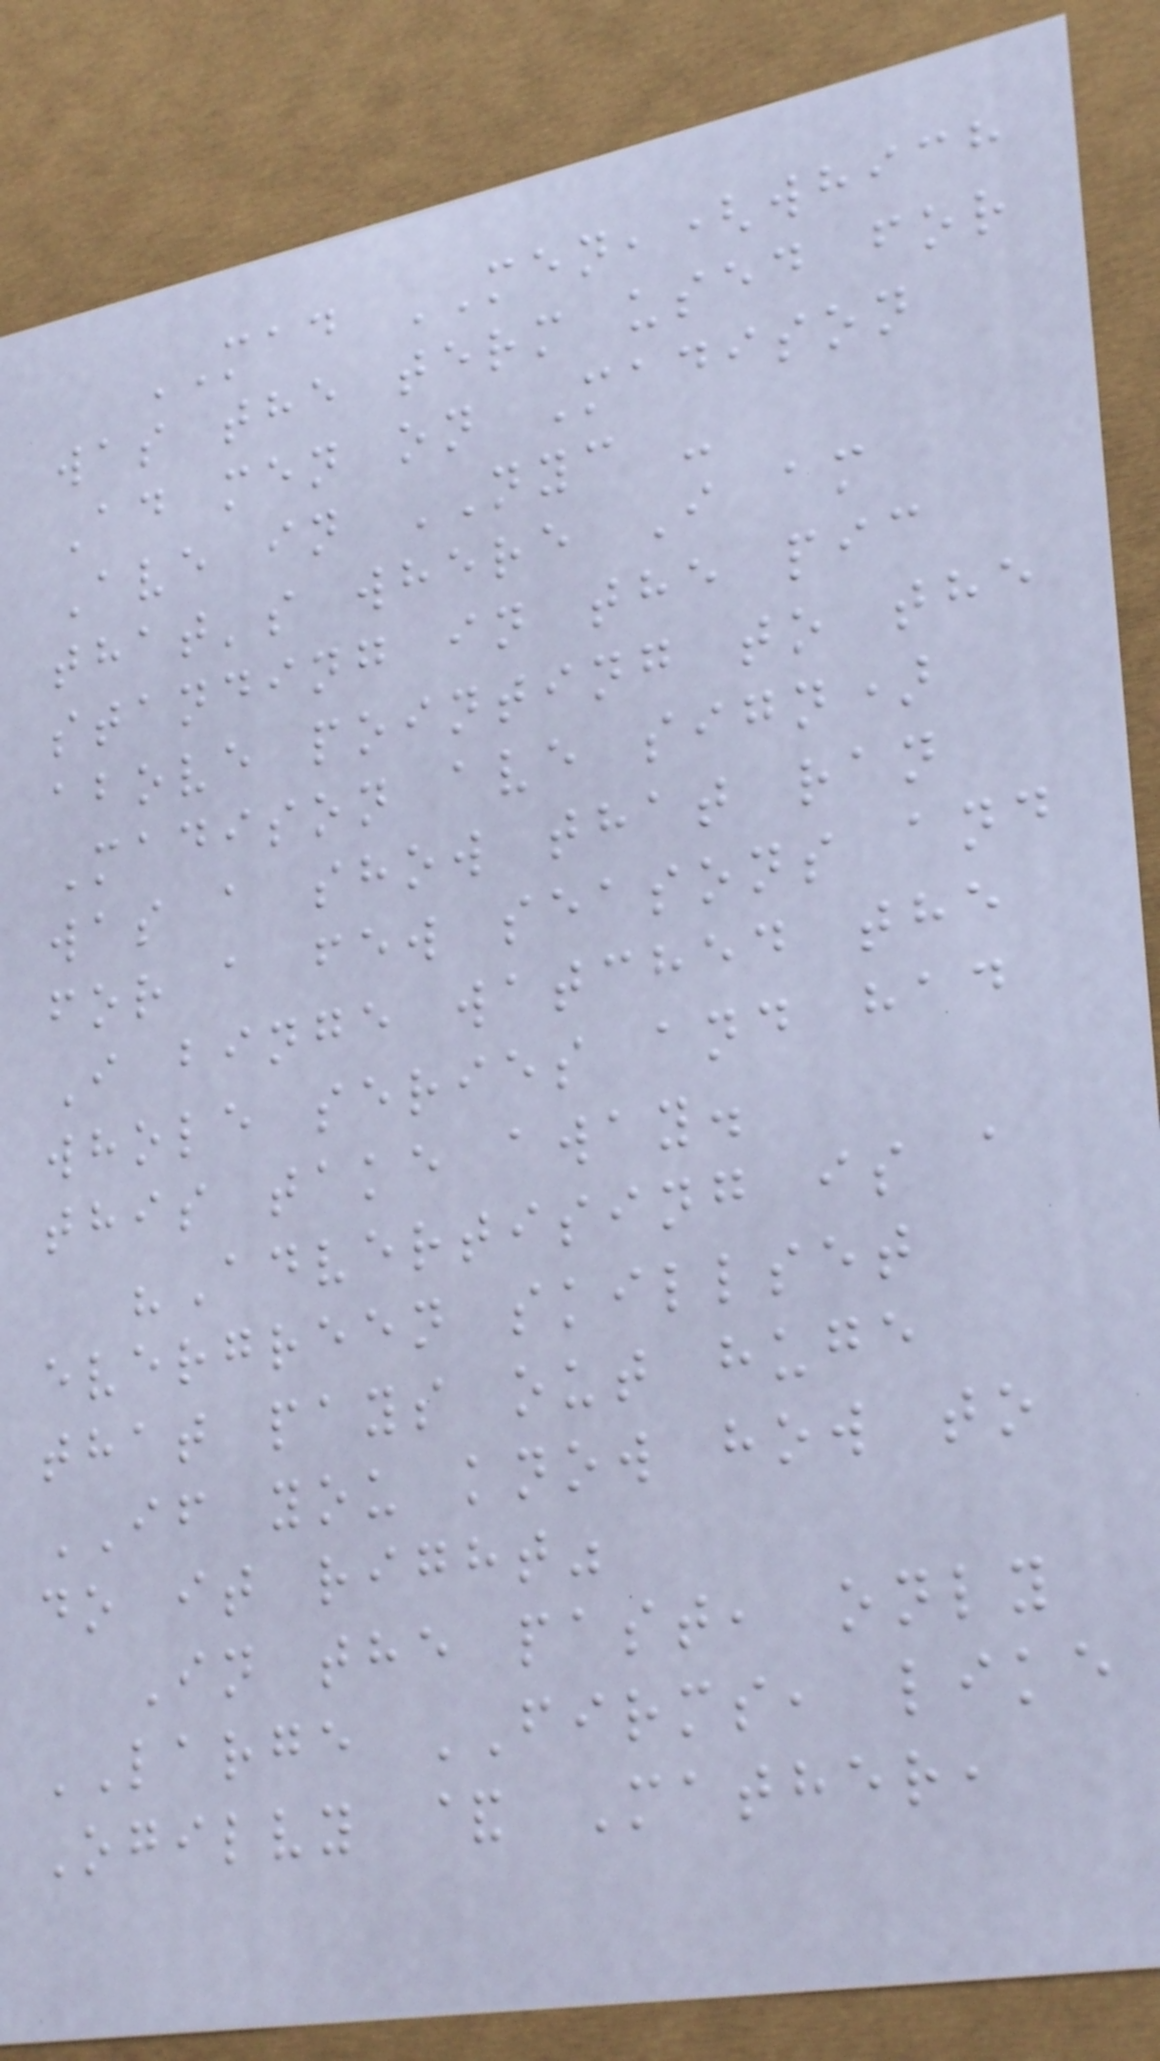MAD MEN,(which
was the term used for
Ad men on Madison
Ave in NYC -
that's where I am
standing in the pic
above pointing to the
Madison ave sign)
was a show that ran
for a few seasons and
I binge watched the
whole series and had
this take away.
"Advertising is a
evergreen skillset
that pays out huge
IF you know how to
do it right"
In the past, only
LARGE FIRMS, like
Ogilvy & Mather,
